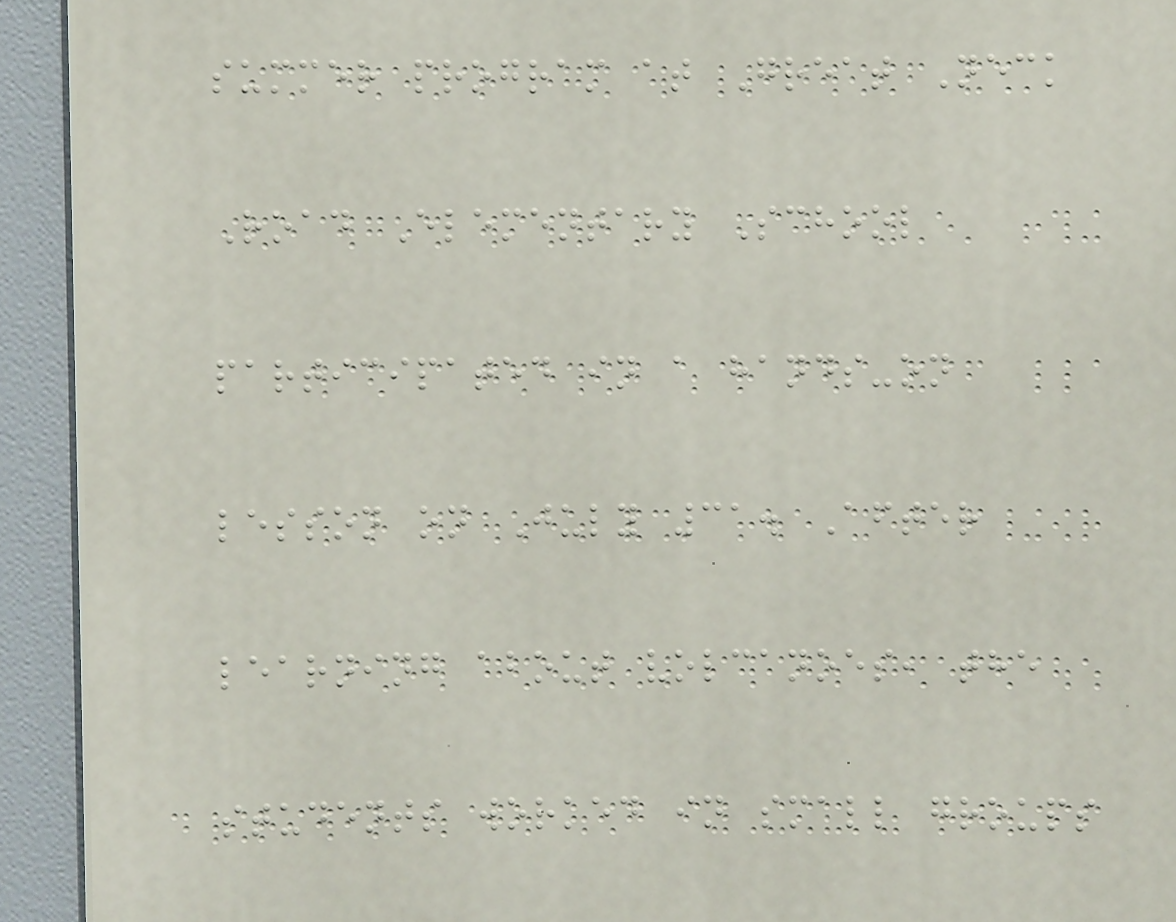summer program at Great Neck
Road Elementary School
participated in a hands-on
lesson on July 31. After
learning about volcanoes, the
students worked in small groups
